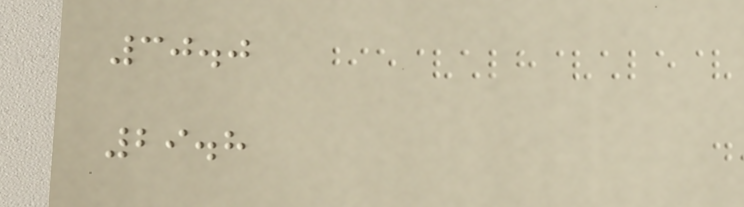30.0
29.8
